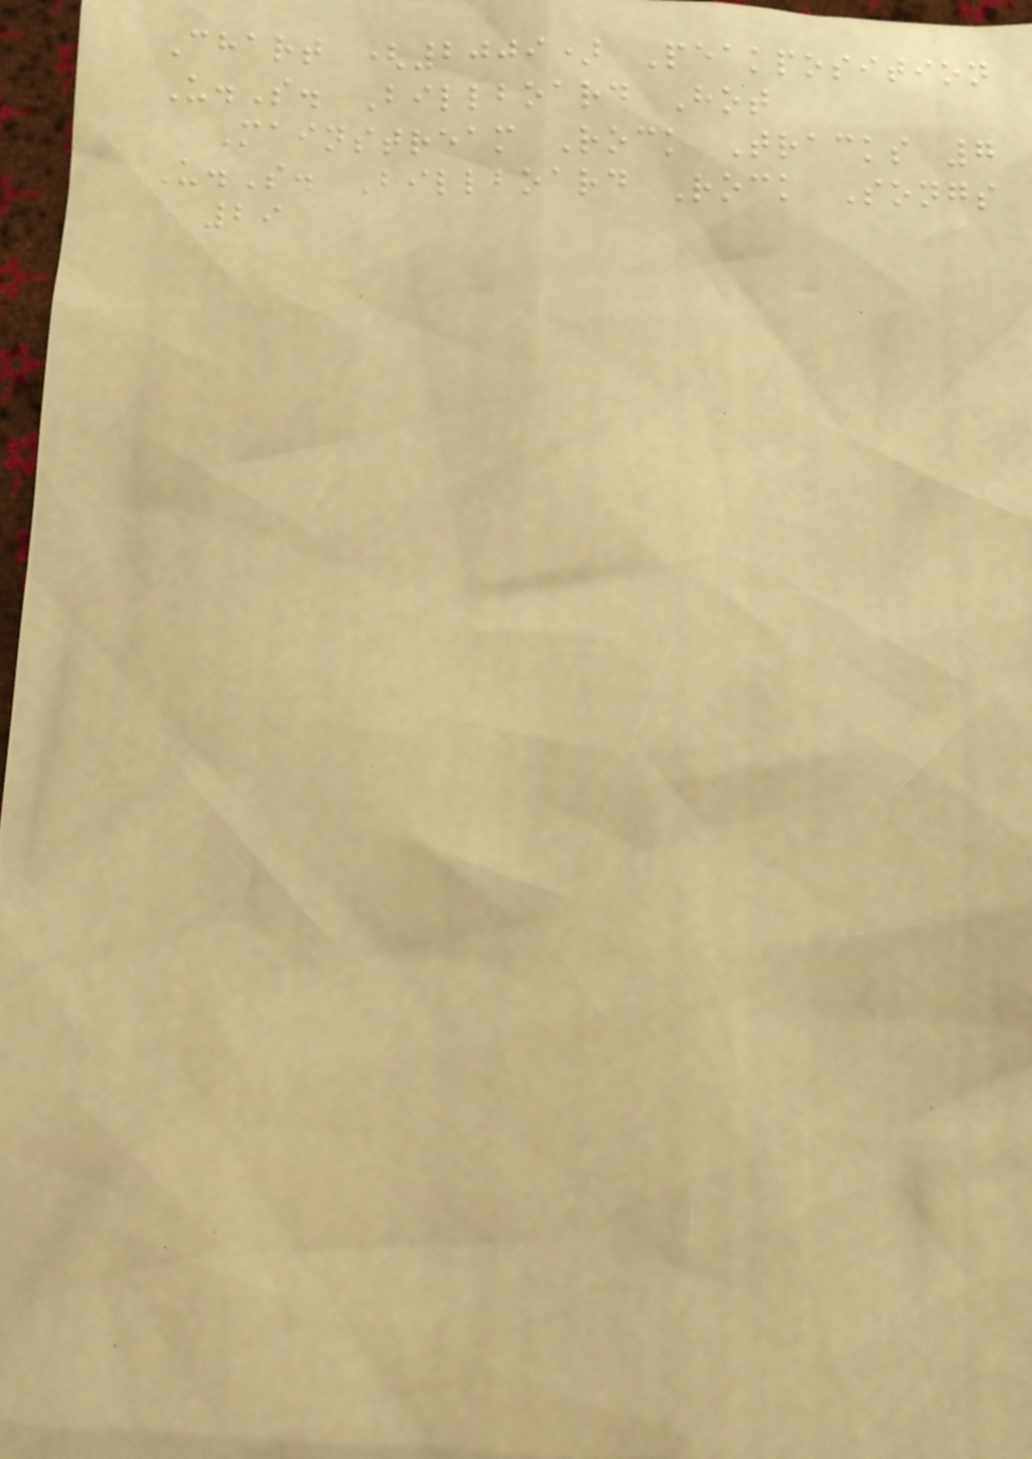Chart (2009) Peakposition
U.S. Billboard Hot
Mainstream Rock Tracks 7
U.S. Billboard Rock Songs
29
